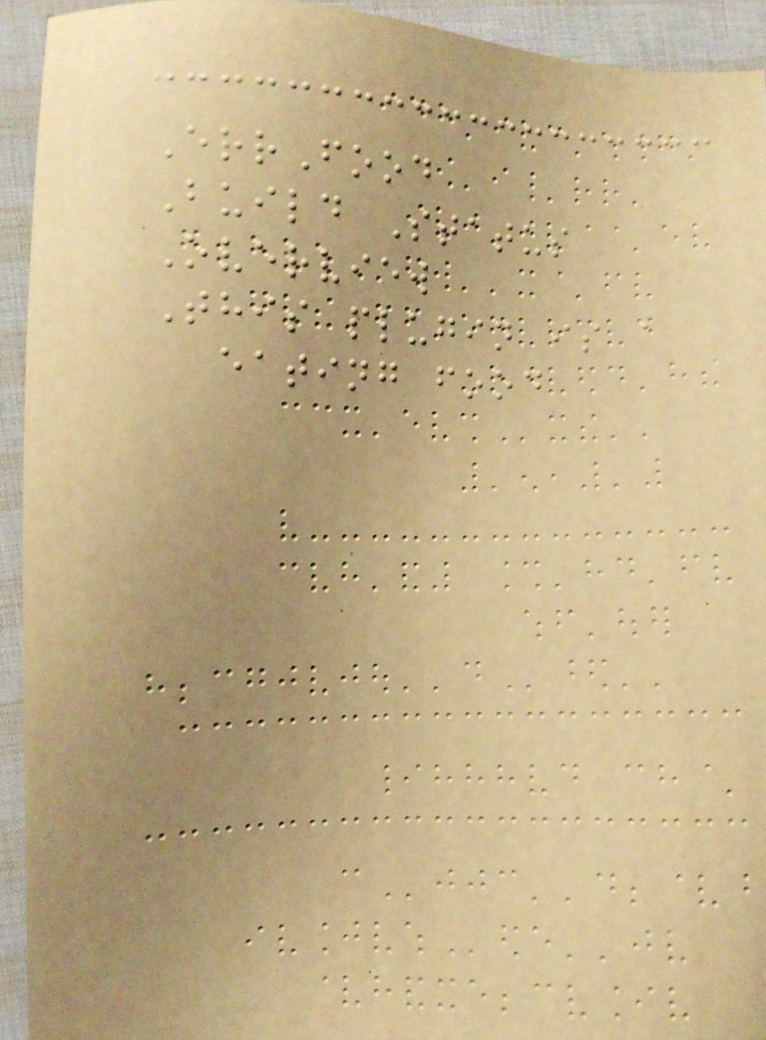ErrFood
Build Status
Overview
This plugin is a
eating food
